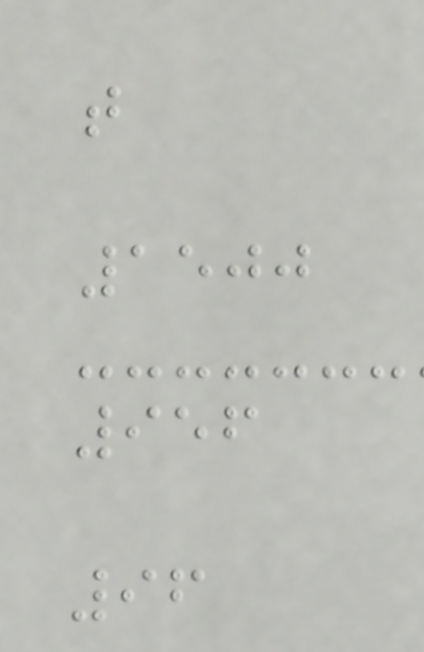t
1500
956
96
